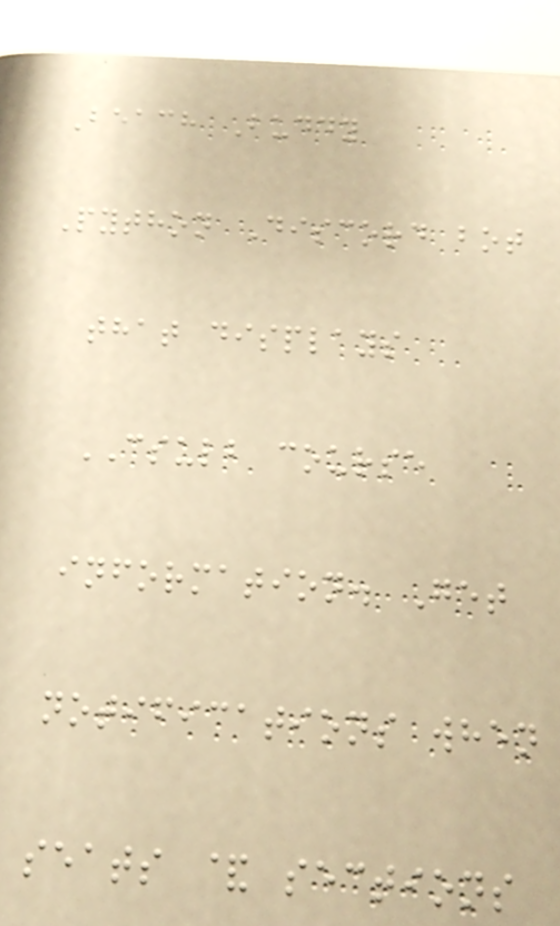Beach Buddy
Python Discord bot
that displays
CSULB course
information. Get
notifications when
seats & sections
